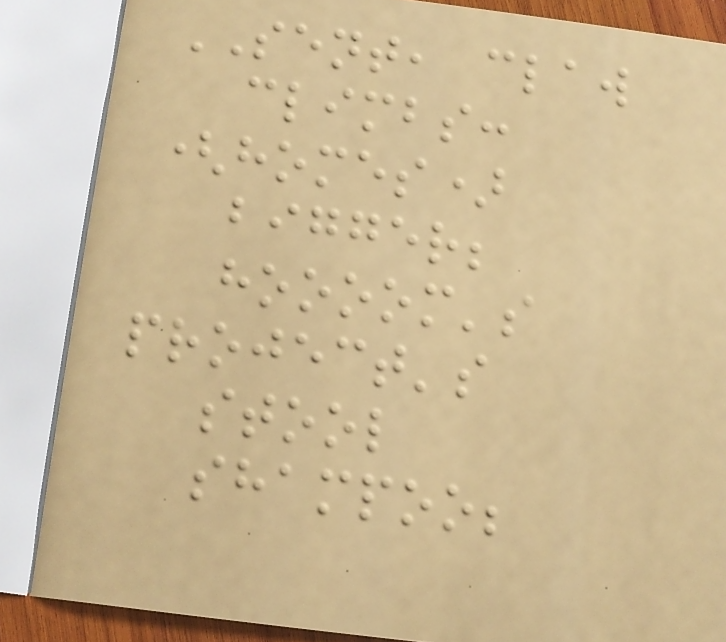SENT, claw
climbs:
(homes)
bigger;
hoooom's
project's
stool
shampoo;
